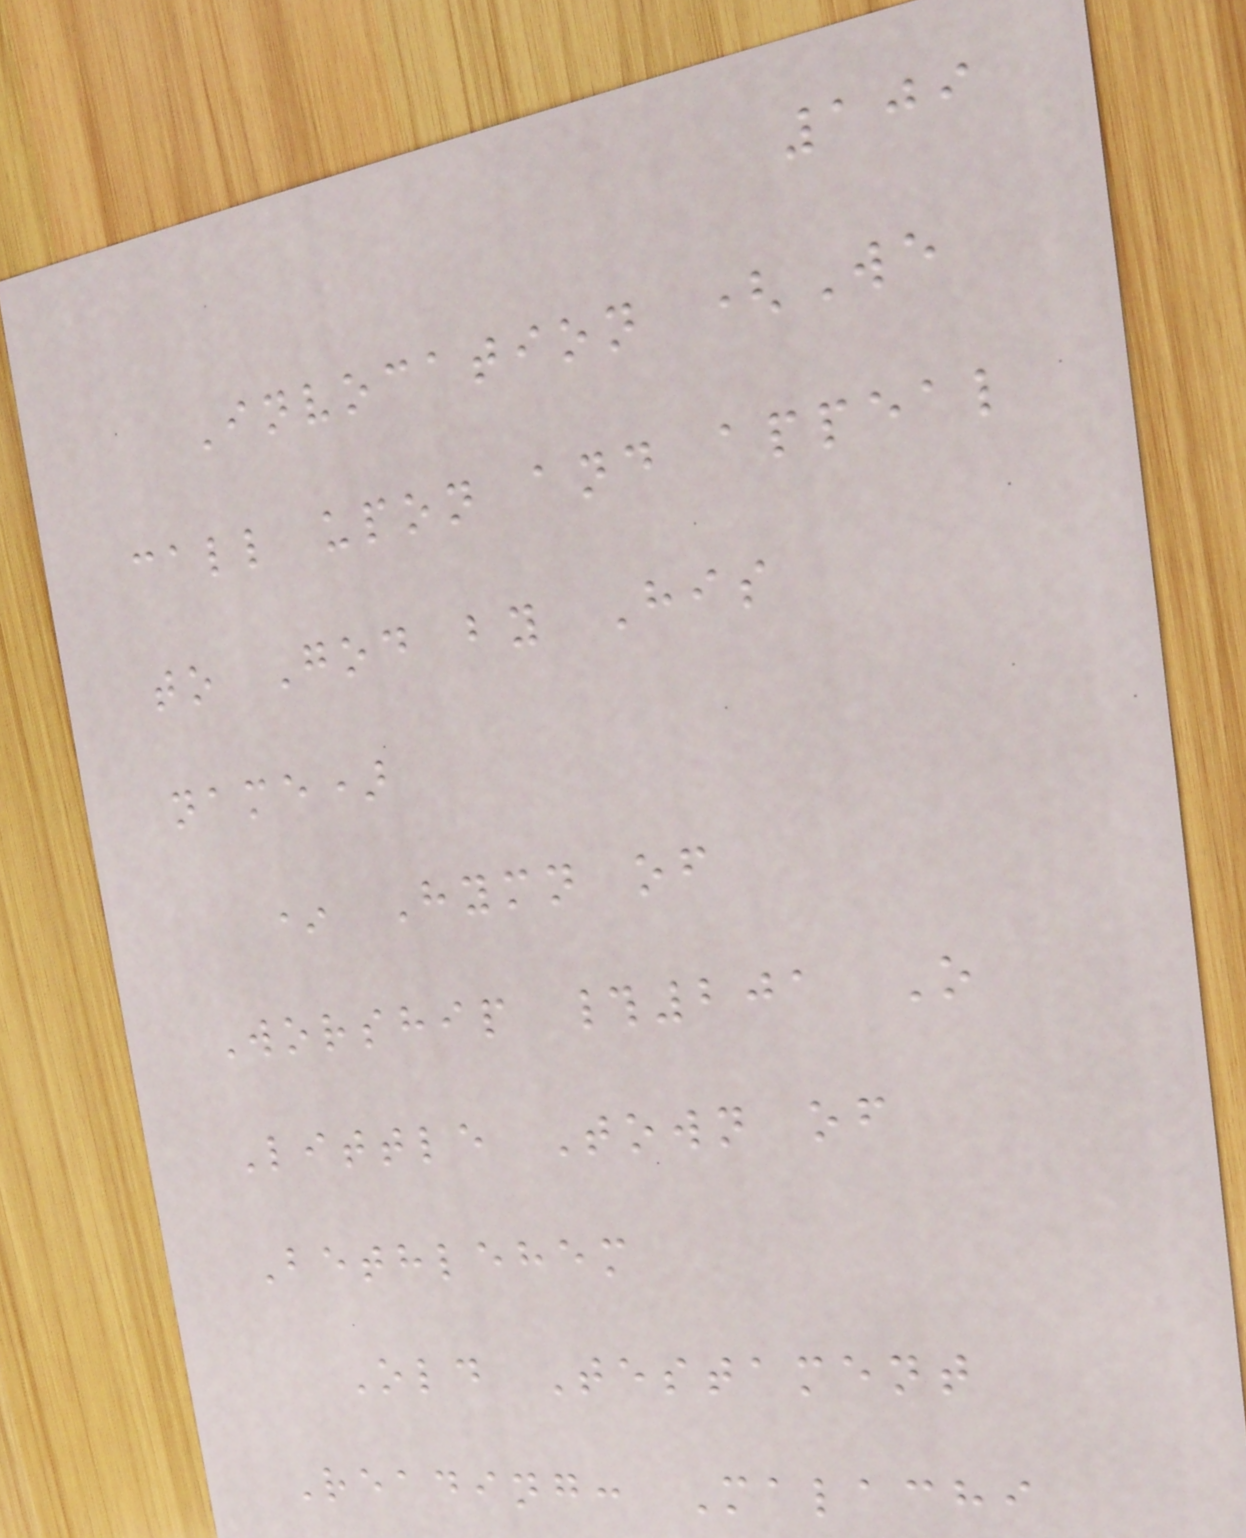109
Invocation (We
call upon and appeal
to God by His
name)
* Hymn of
Worship #201 O
Little Town of
Bethlehem
Old Testament
Reading: Malachi
